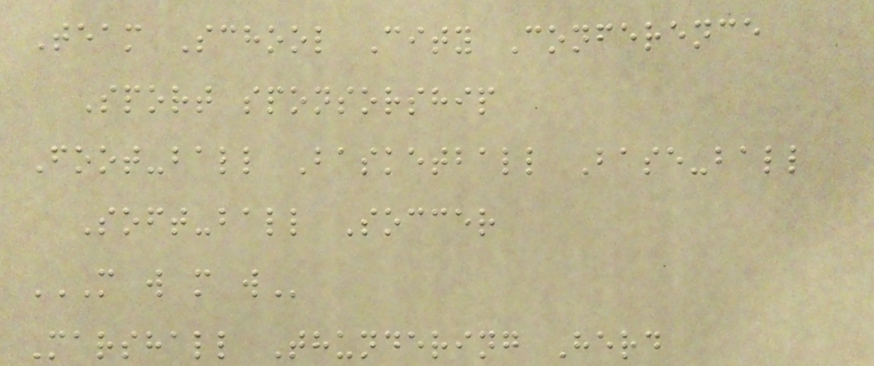Team School City Conference
Sport sponsorship
Foot-ball Basketball Base-ball
Soft-ball Soccer
M W M W
Marshall Thundering Herd
